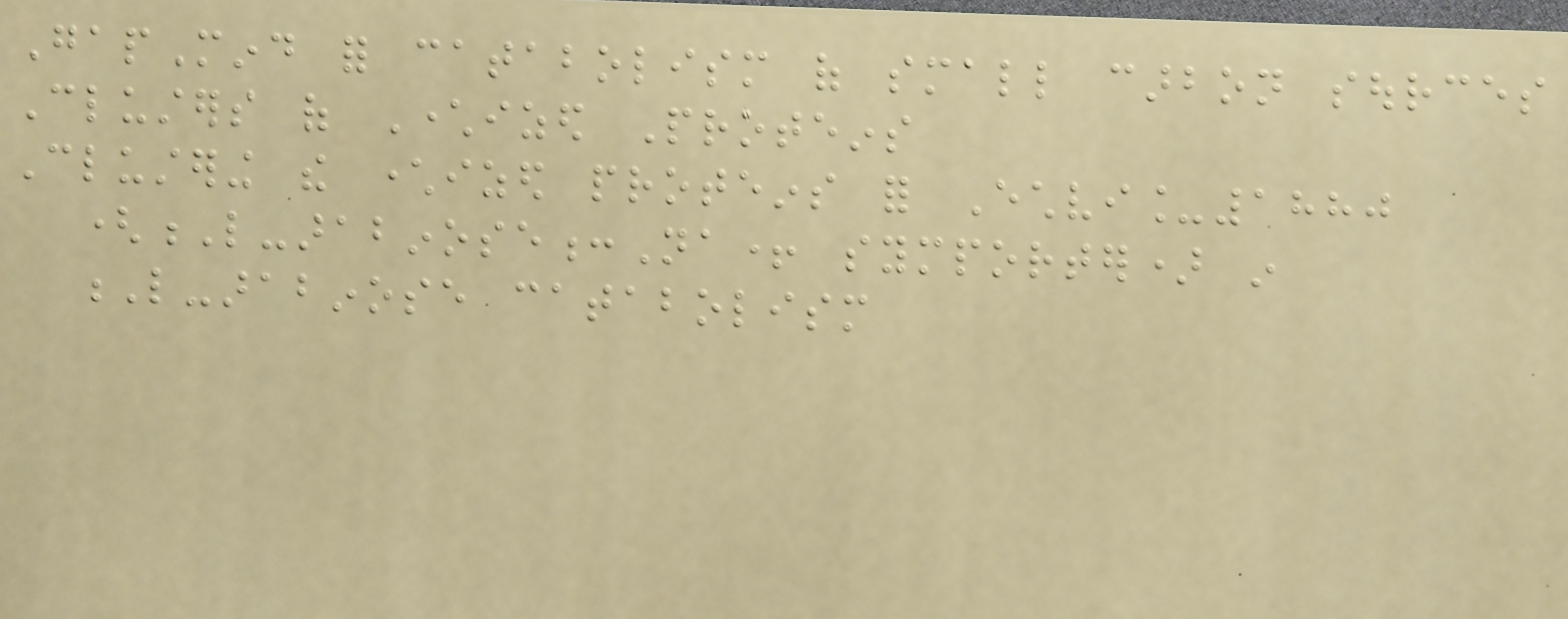GapMind for catabolism of small carbon sources
Clusters of Characterized Proteins
Clustering the characterized proteins for Echvi_1880
(L-arabinose:Na+ symporter) in
L-arabinose catabolism
